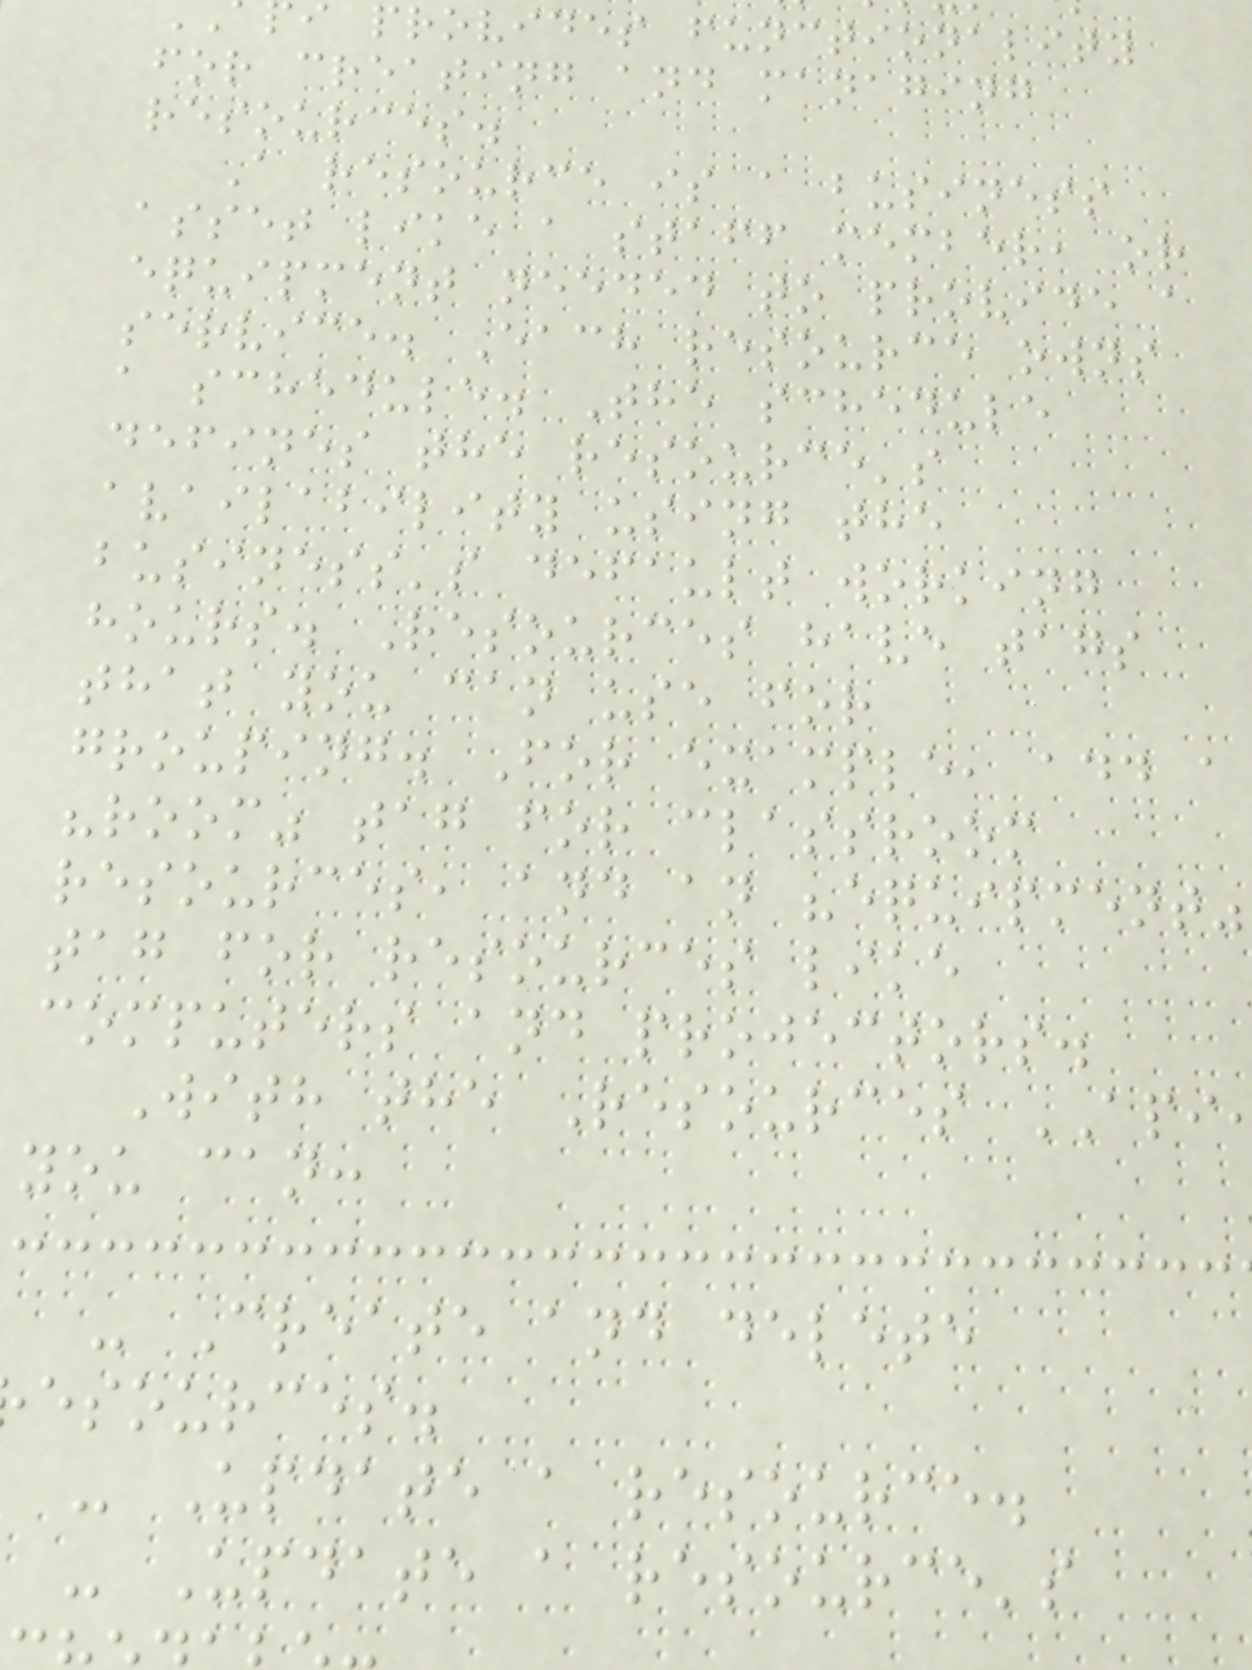provides functionality
for creating and managing
resources.
A resource is a business
asset like a staff member, or
equipment needed to provide a
service. Each resource owns
a schedule. The schedule
defines the resource's
availability using the
business's default working
hours. Resources have tags
that you can use for
grouping. For example, add a
"room" tag for classroom
resources, and an "equipment"
tag for resources like
computers and projectors.
With the Resources API
you can:
- Create and delete
esources.
- Update a resource.
- Update a resource's
